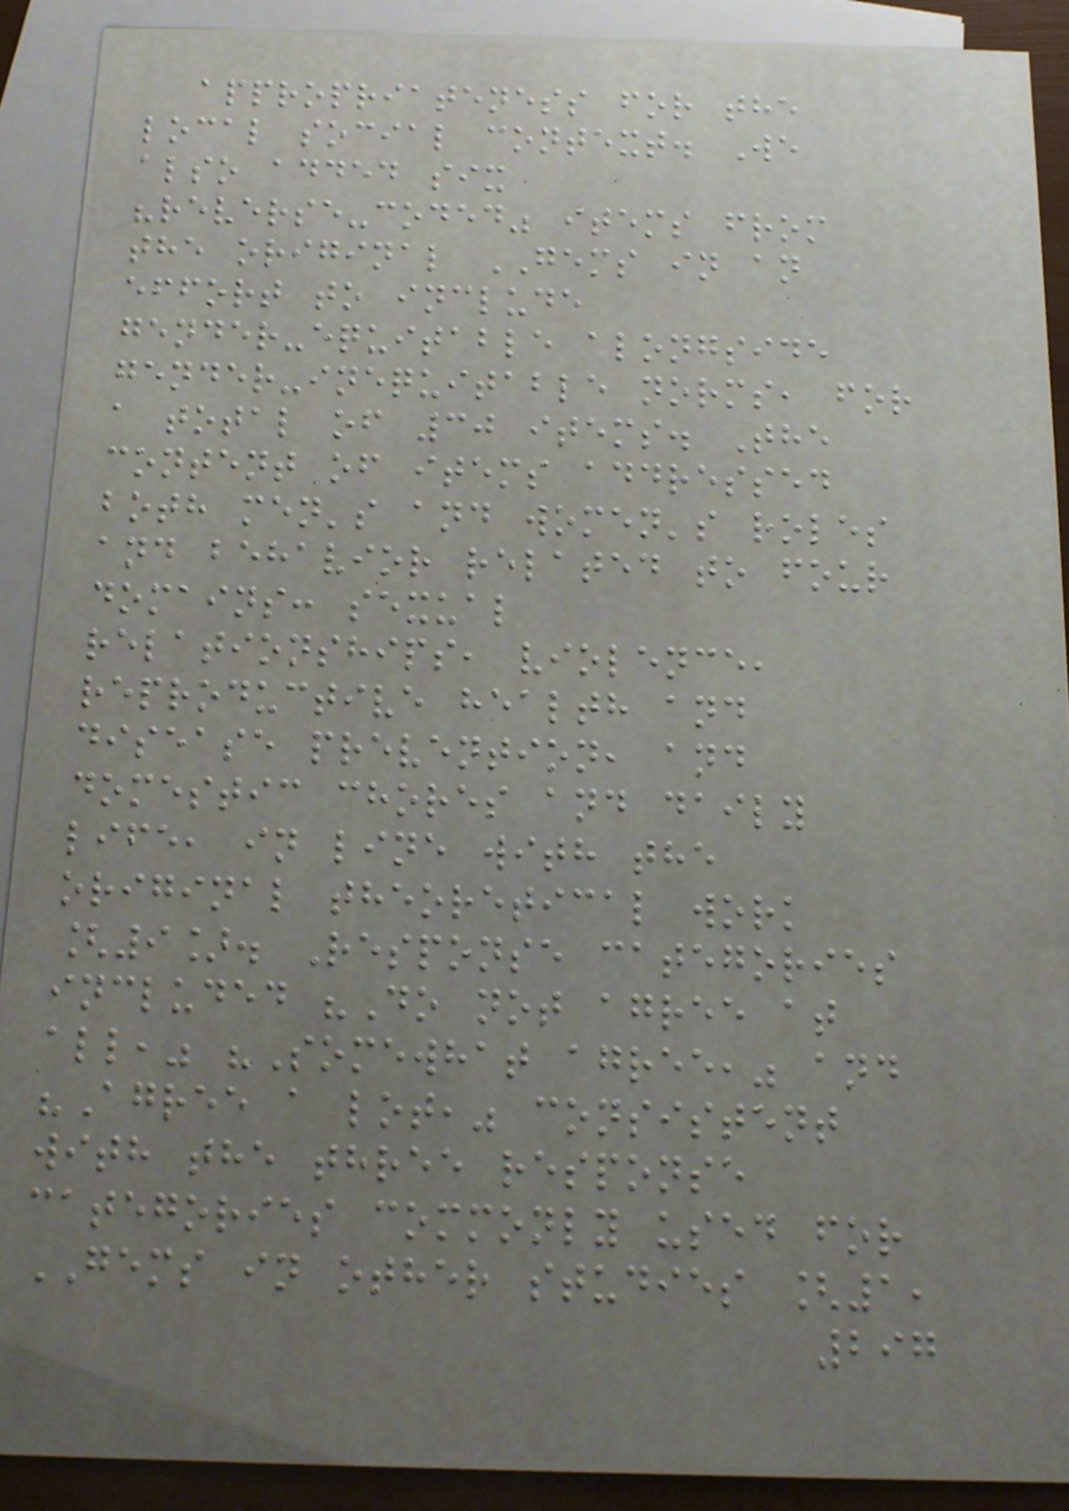appropriateness for the
local social context. We
also added six
"reverse-coded" items from
the original GEMS in an
effort to include
gender-equitable alongside
gender-inequitable norms, for
a total of 30 items. The
content of items addressed
both men's and women's roles
and behavior related to four
domains: sexual
relationships, violence,
reproductive health and
disease prevention, and
domestic chores and daily
life, in line with the
original theoretical work
[9]. Response categories
included "Do not agree at
all," "Somewhat agree," and
"Agree a lot," consistent
with the three response
categories commonly used for
GEMS in other studies [1,
297
